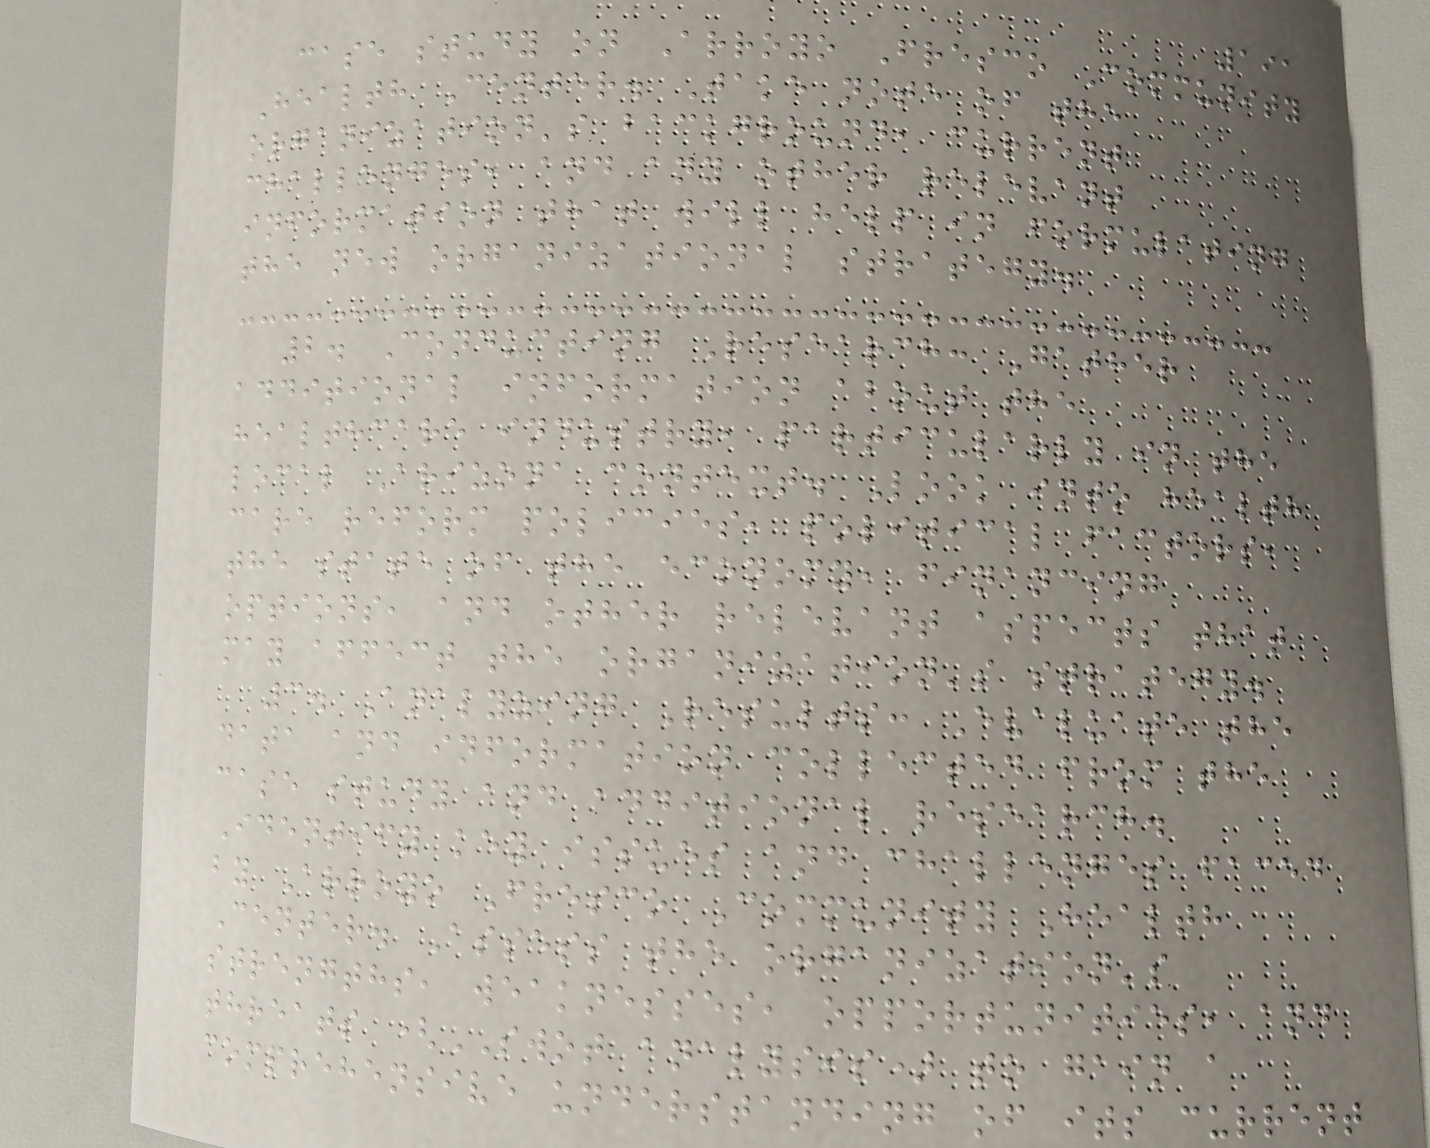191
case study on Arroyo Fresco Community
Health Center. Take note of the
organization's background, current
challenges, and any other relevant
information that will help in formulating
the new organizational strategy.
2. Conducting Research: Gather
additional information about the
healthcare industry, particularly in the
local Arizona context. Look into health
care reform policies, political factors,
the state of the economy, financing
options, and other relevant aspects that
may affect the organization's strategy.
3. Analyzing Results: Evaluate the
data and information collected from the
case study and additional research.
Identify key issues and challenges faced
by Arroyo Fresco Community Health
Center. Assess the organization's
strengths, weaknesses, opportunities, and
threats (SWOT analysis) to gain a
comprehensive understanding of its current
